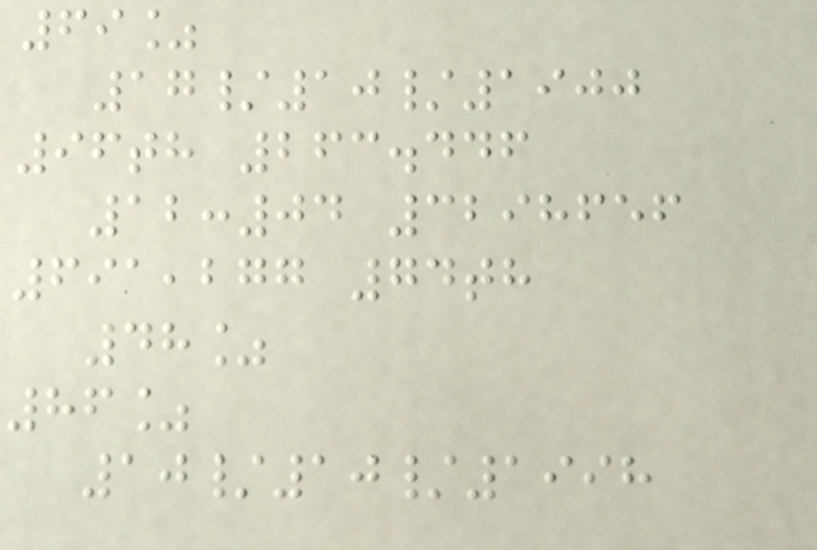69%
17/10/1900
96th 263.446
12:04 3298656
691,277 74th
48%
86%
10/10/1998
